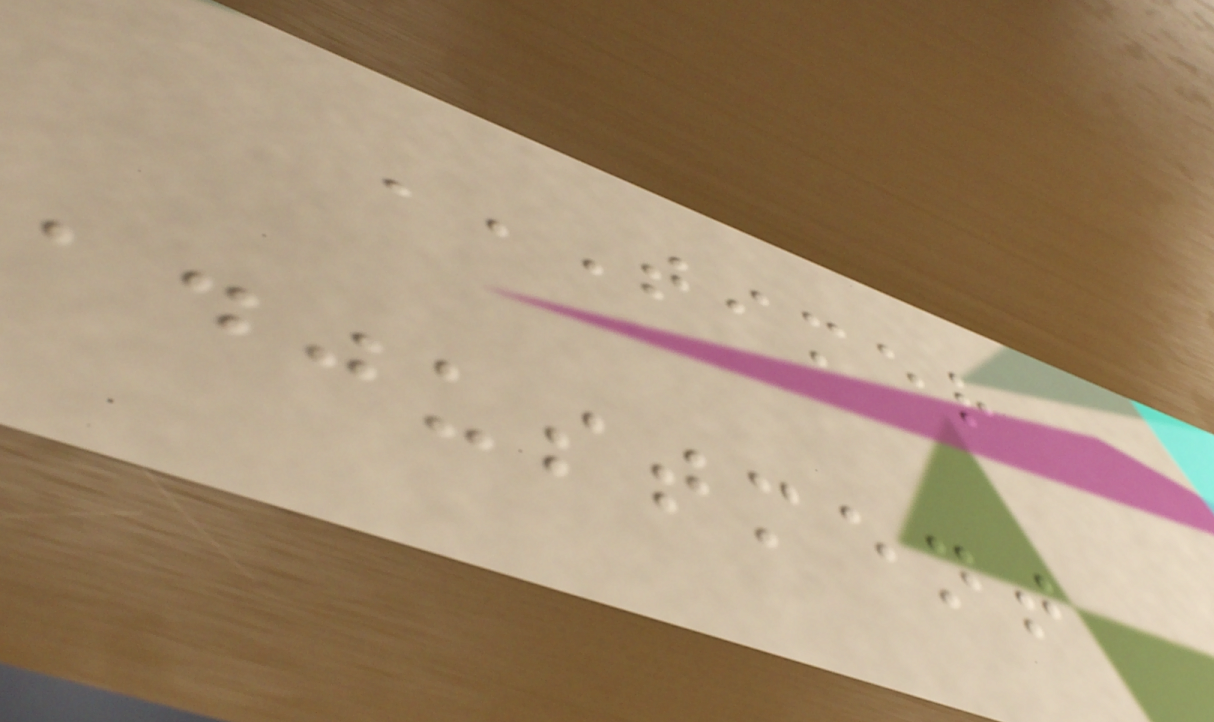TIMER
ADJUSTMENT
